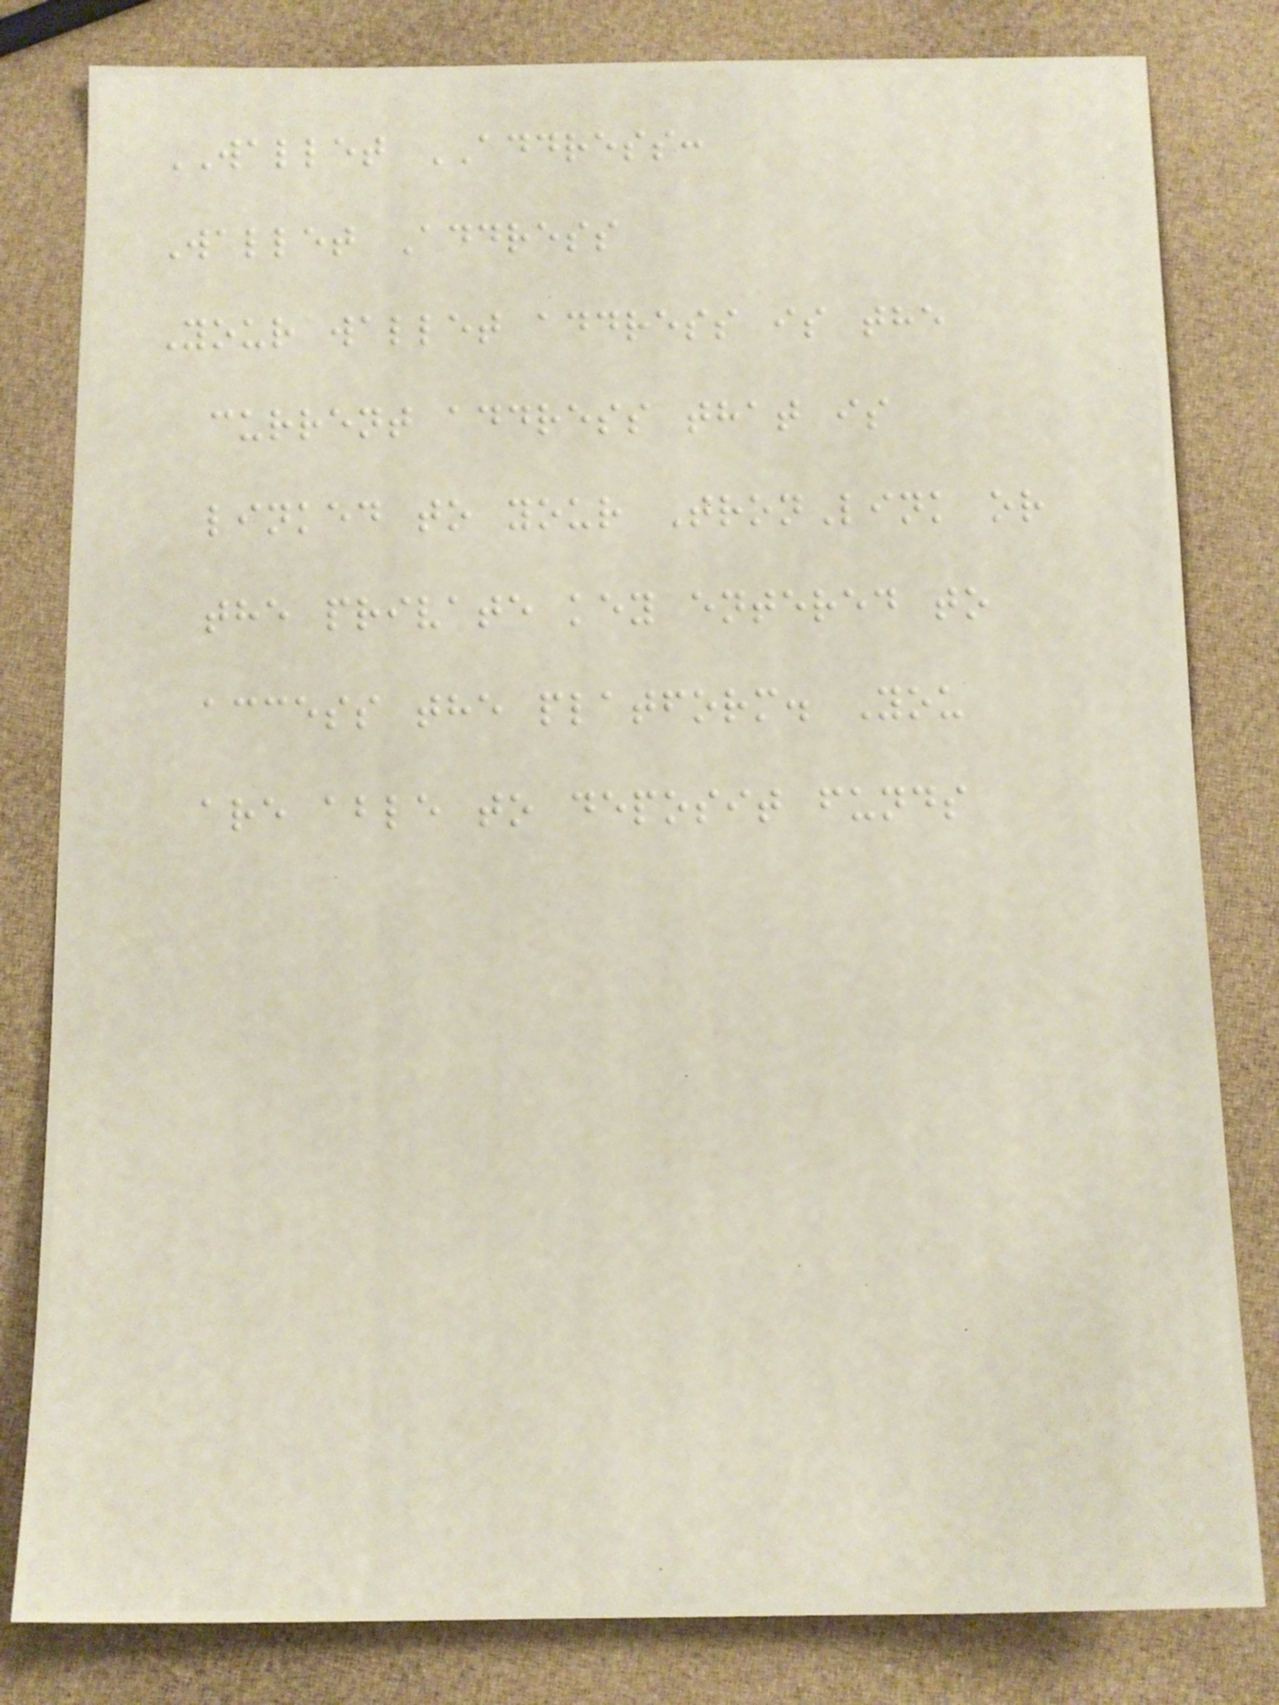WALLET ADDRESS:
Wallet Address
Your wallet address is the
current address that is
linked to your TronLink or
the private key entered to
access the platform. You
are able to deposit funds
